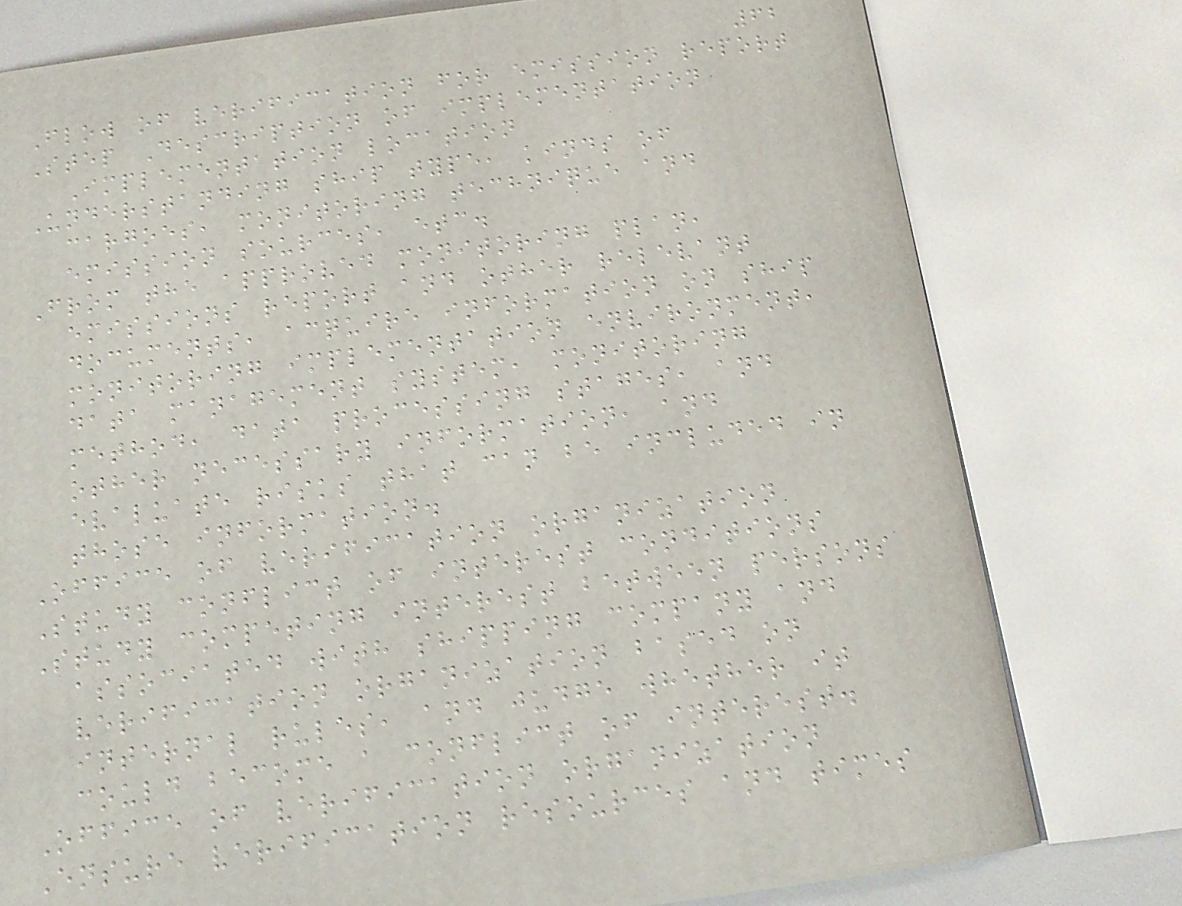62
Flow of verification for emission report
Step Description of implementation
Implementation location
Understanding ship type, kinds of
cargoes, monitoring technique and
emission sources, etc.
From the approved monitoring plan,
emissions report and other relevant
documents, acquire information on ship
monitoring implementation environment,
data management system, monitoring
method, data processing stages, and
other necessary information, and
evaluate risks that can be included in
those information.
Office of verification organization
Study conflict of interest conditions
Study competing interest between persons
associated with shipping company and
verification organization based on
internal rules, and judge whether it
could become a conflict of interest.
Office of verification organization
Ensure verification resources and times
